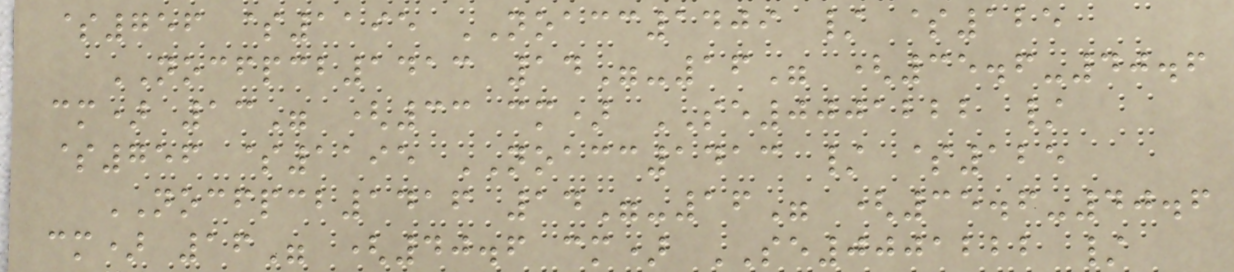$756 $1195 NOACC1409 / $125
NOCFPCB1413 14"-16" (35.6-40.6
cm) 13" (33 cm) SE0001222 /
$756 $1195 NOACC1413 / $125
NOCFPCB1416 14"-16" (35.6-40.6
cm) 16" (40.6 cm) SE0001222 /
